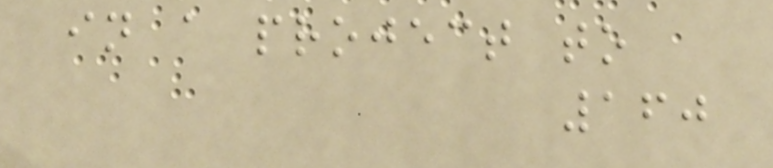in a project to
160
